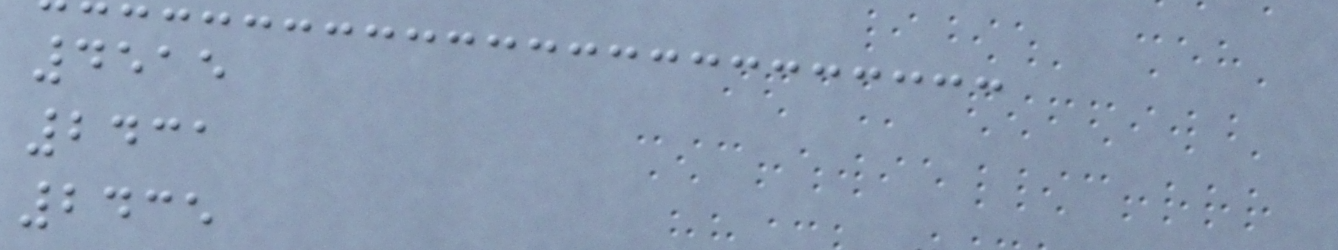4515
2431
2435
